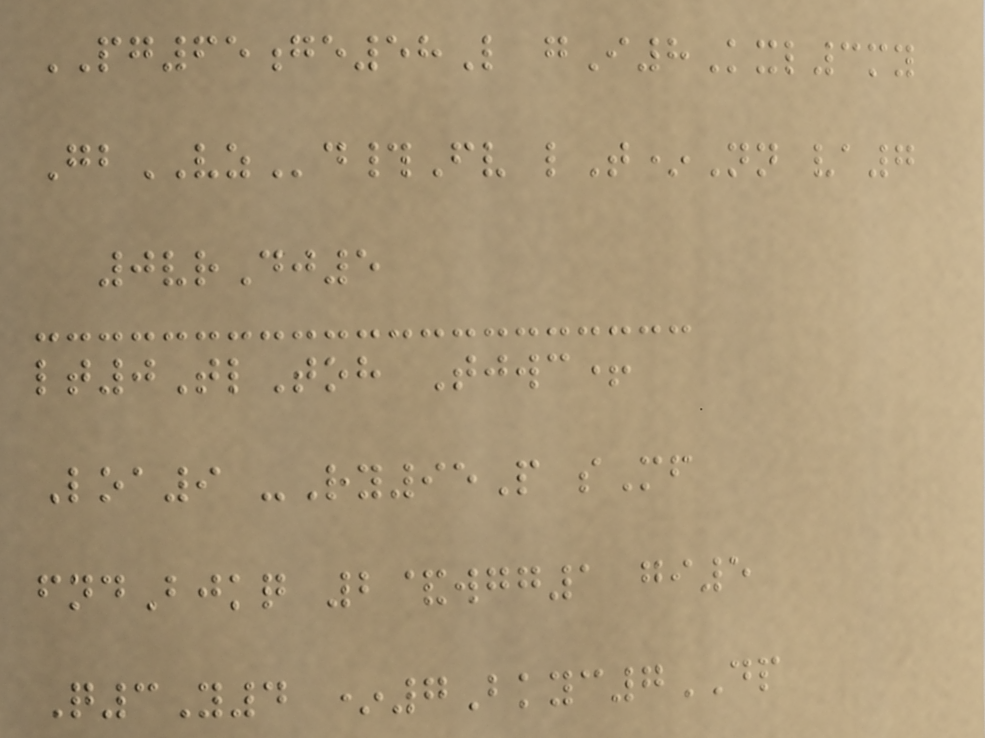PG65ge58L gI8Kxl3my
GbVZd#Fv lT*Nn va7
0vrDj5
lt0TlToh Tjwc+
Loa9 -Ry95P sMf
fndBjkq 2&wgg1 gi5
Q3Y4 *7Bkyc7DP
